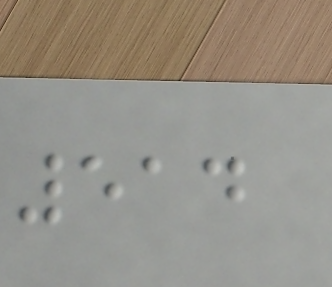514
